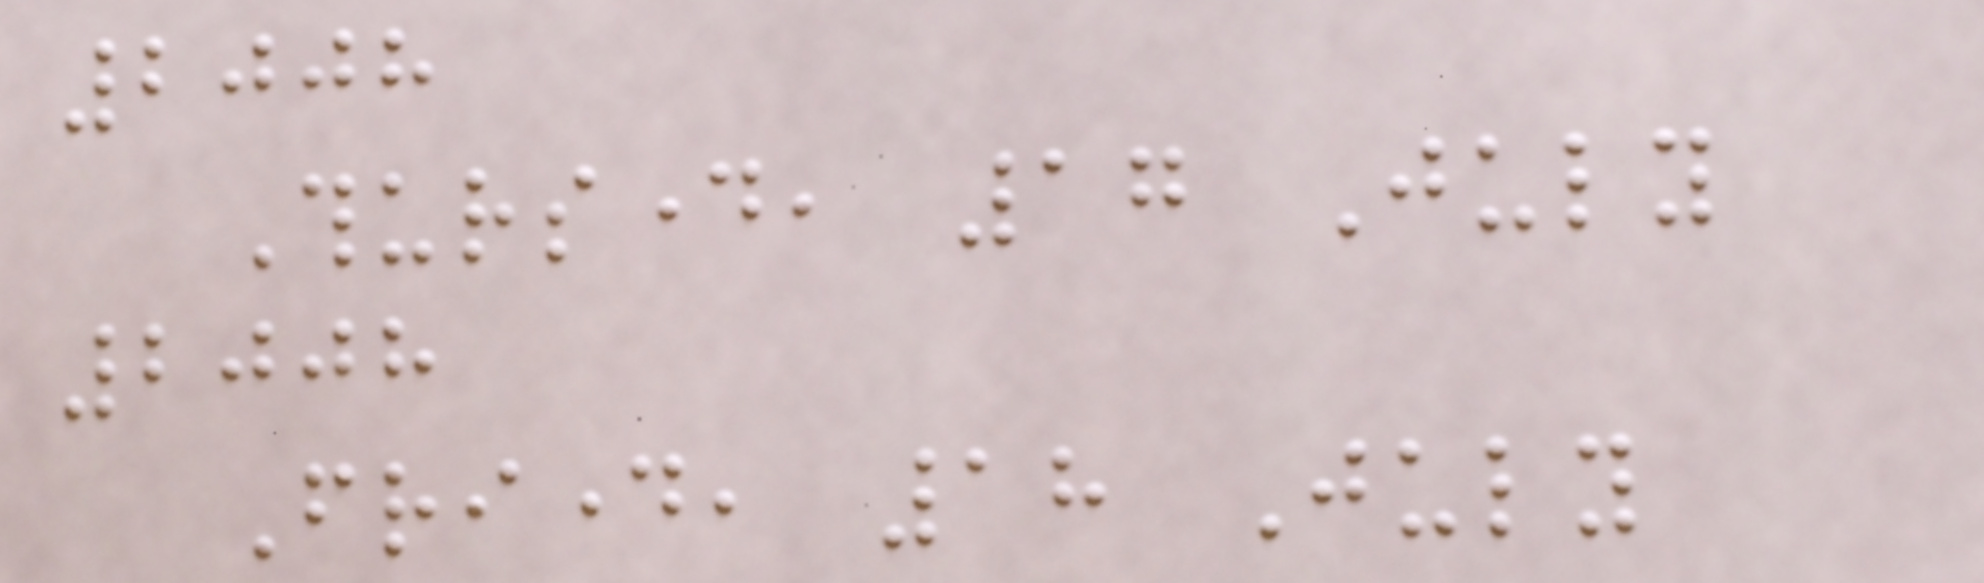2008
Thursday, 17 July
2008
Friday, 18 July
